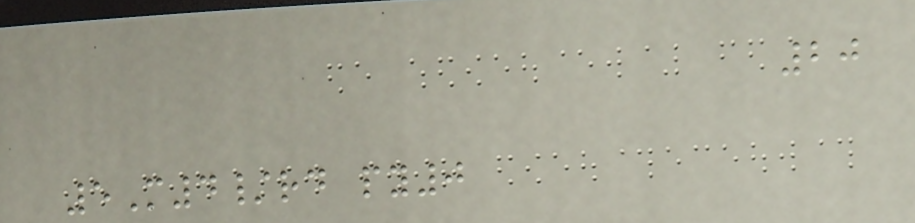20
5M4/rd py0
